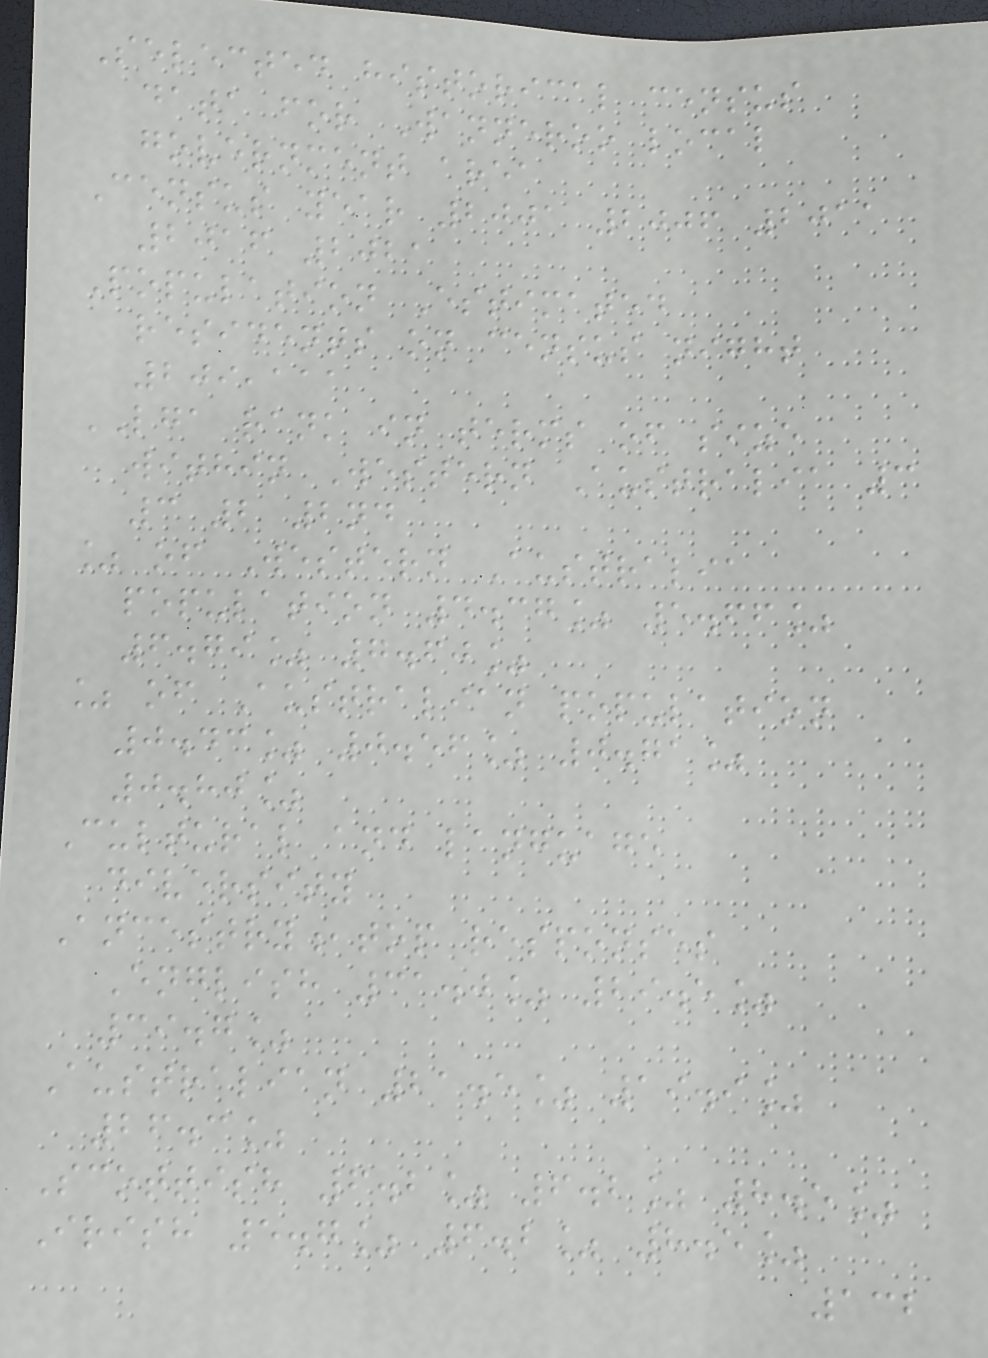Selected historical census
data for Wanneroo local
government area
Census year 2001 2006 2011
2016 2021
Population Estimated
residents on census night
209,111
LGA rank in terms of size
within Western Australia 3
3 2 2nd
% of Western Australia
population 4.37% 5.66%
6.79% 7.60%
% of Australian population
0.43% 0.56% 0.71%
0.80%
Cultural and language
diversity
Ancestry,top responses
English 31.0% 29.5%
39.7%
Australian 21.5% 19.9%
26.3%
Scottish 6.2% 6.2% 8.5%
Irish 5.7% 6.2% 8.5%
132
